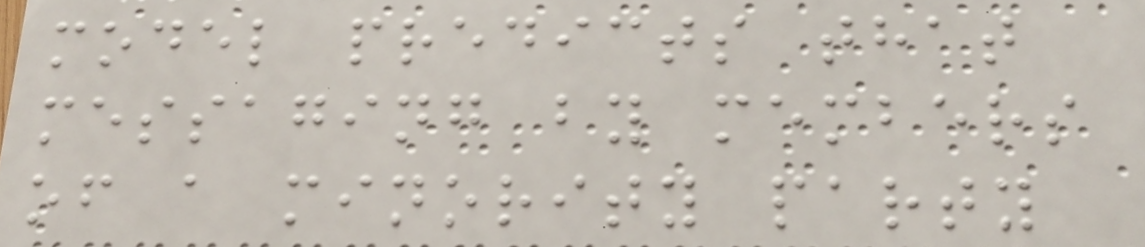model predicts that
messaging by members
of a minority party
